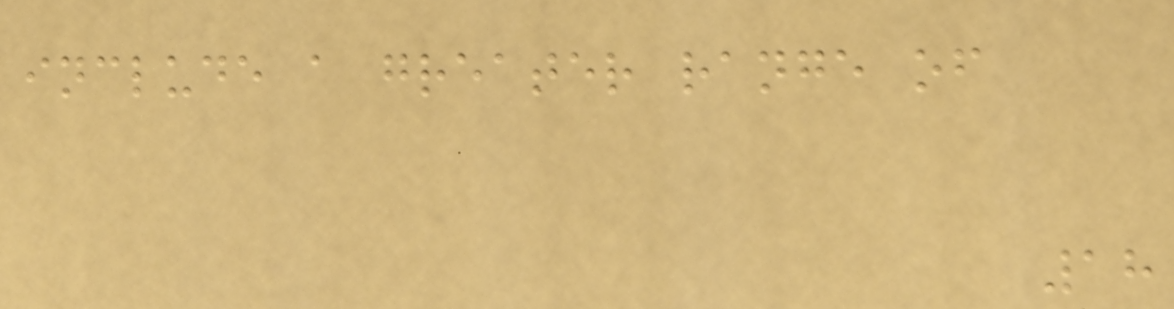include a greater range of
18
